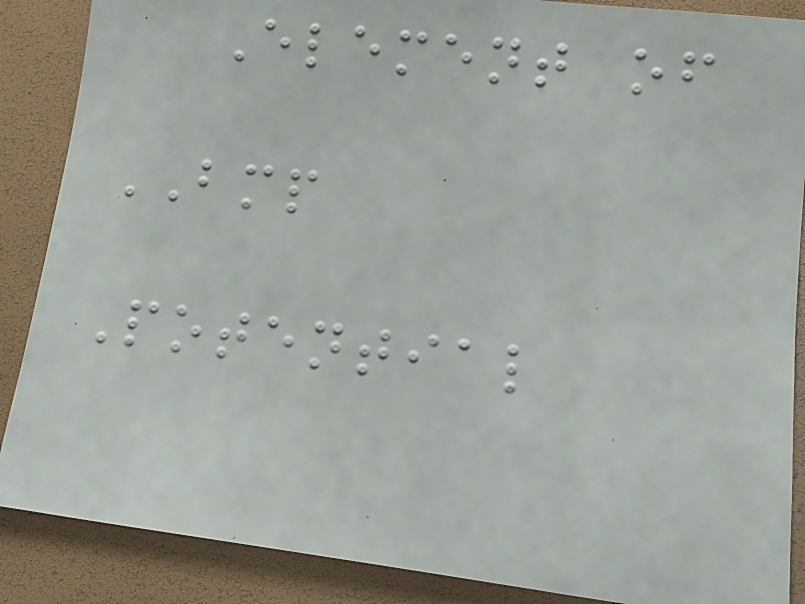Element of
BMP
Potential
